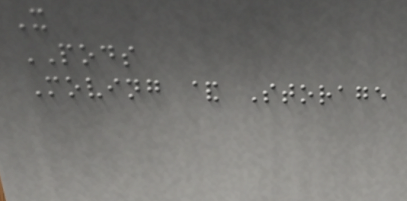X
PODS
Moving & Storage
